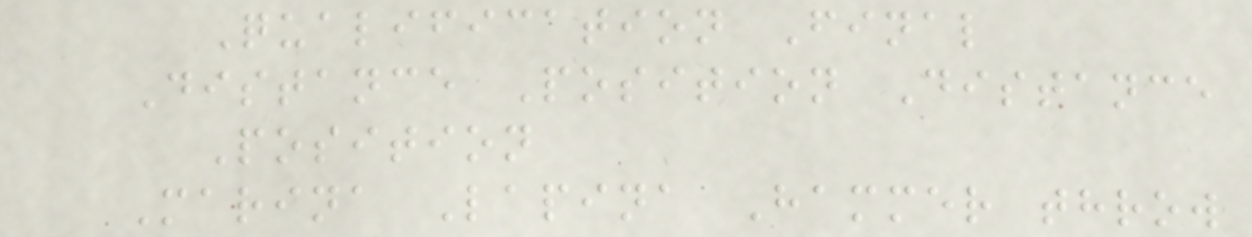Qualification Final
Distance Position Distance
Position
Marina Lapina Hammer throw
